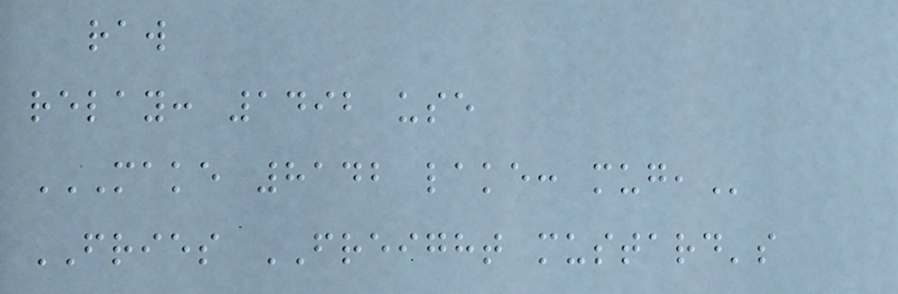raw
relay: 1492 use
MAKE 8142 LAKE: MUG,
FRIES FREIGHT mustard's
